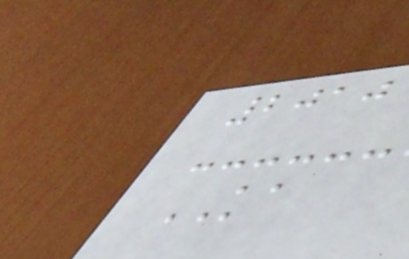2010
KA
